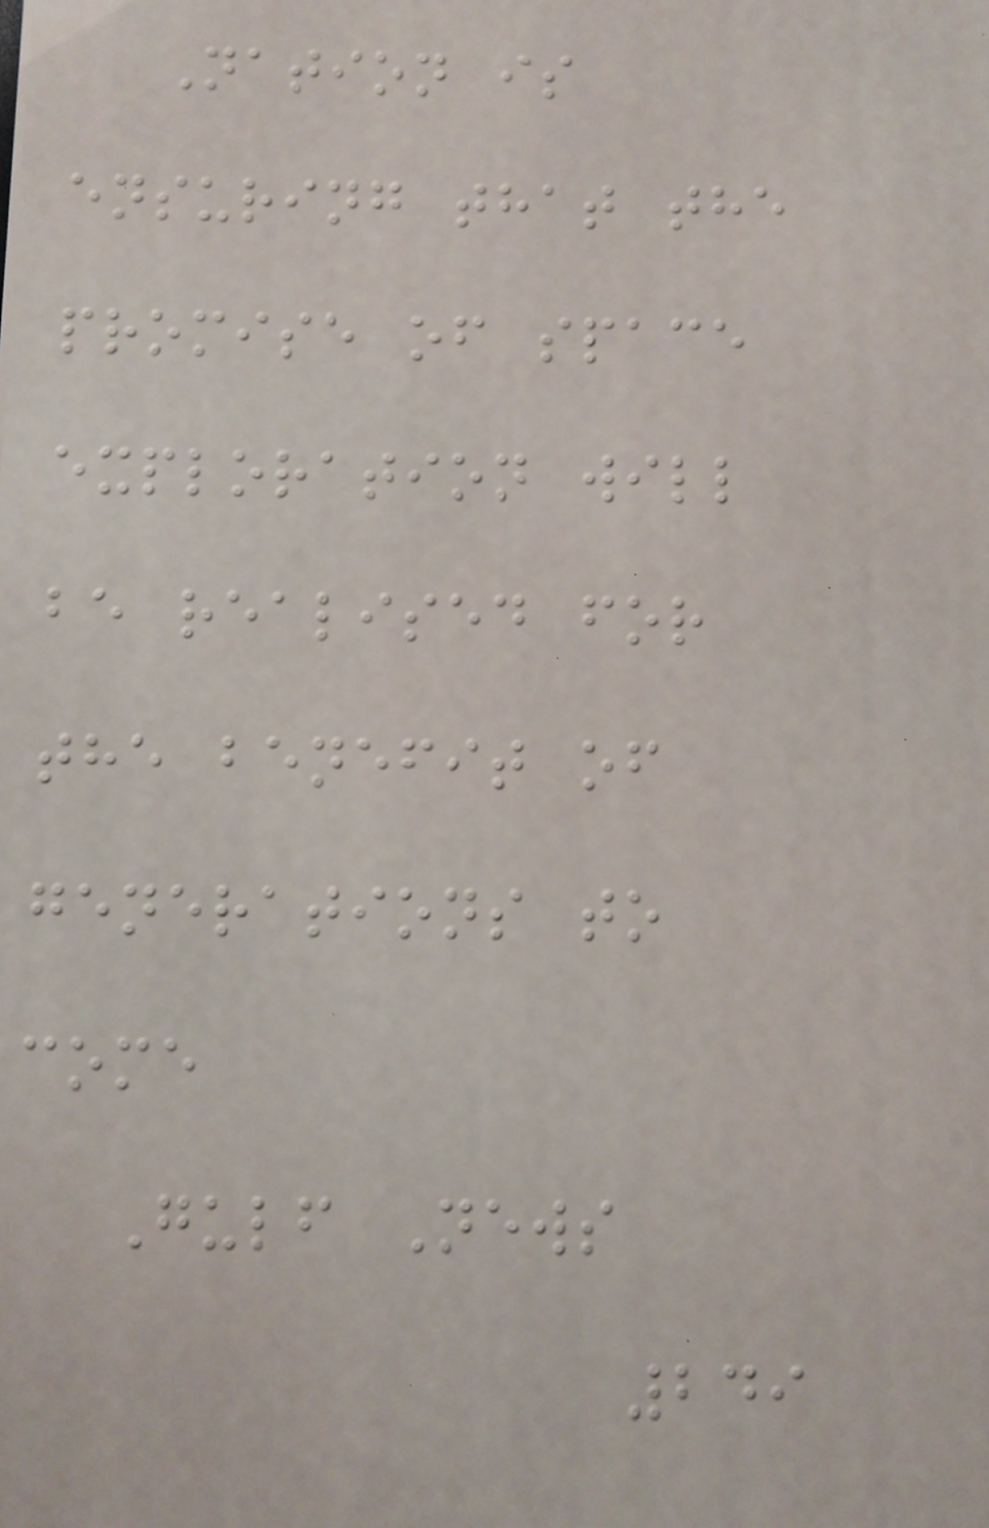Nation is
ensuring that the
promise of space
exploration will
be realised for
the benefit of
generations to
come
Gulf News
249
